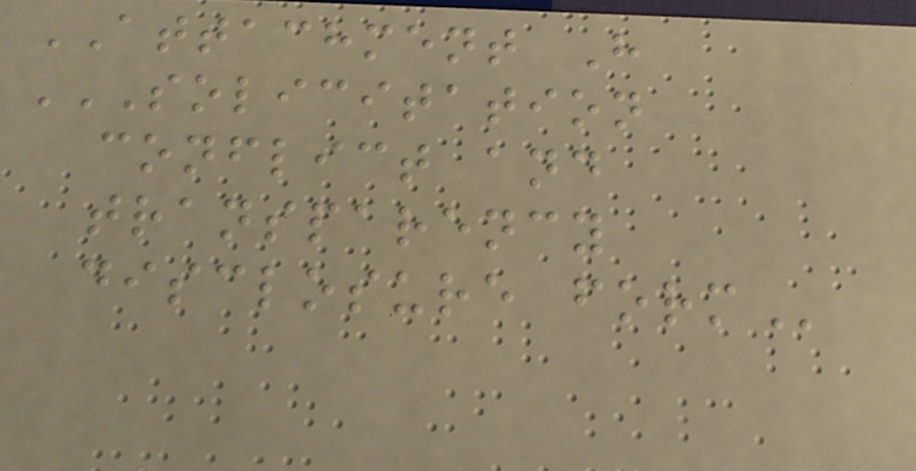ATTACHMENT H
SOLICITATION
CONFLICT AND
TRANSPARENCY
DISCLOSURE FORM
